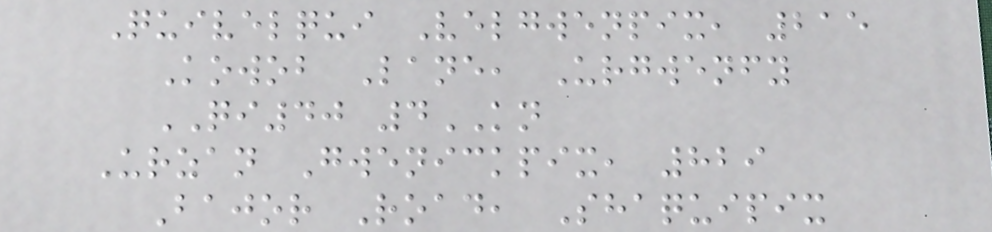Quivelqui Velgwenpix, 215
Kowob Lane, Urgwenfy
QI40 4KN
Urzan Gwenickpix, 829
Bajor Road, Shaquipix
